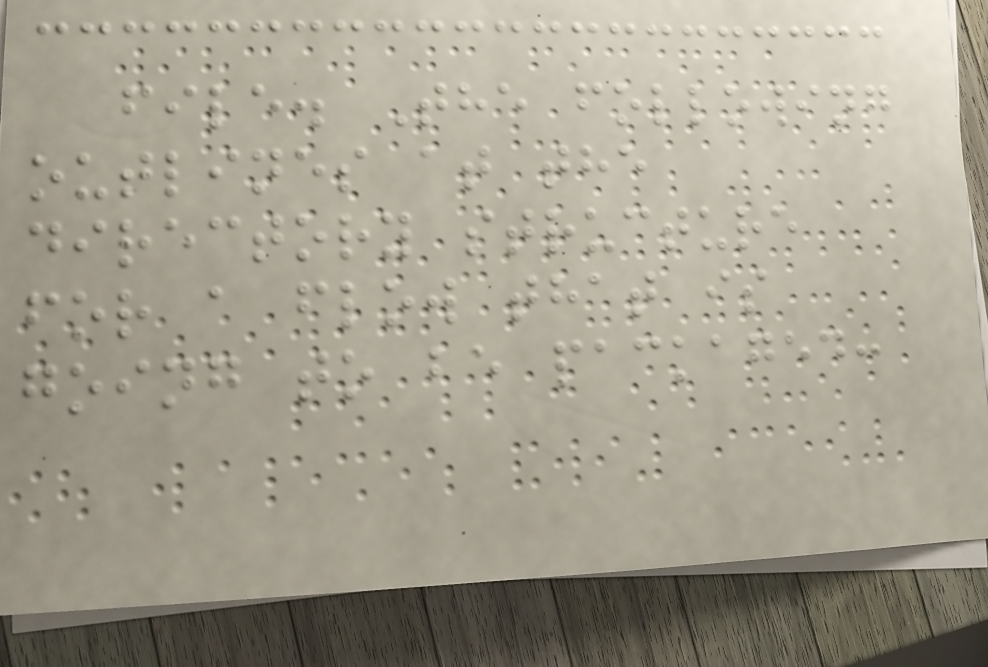file. The following
outlines at the
directory structure
for a flow that is
going to be packaged:
